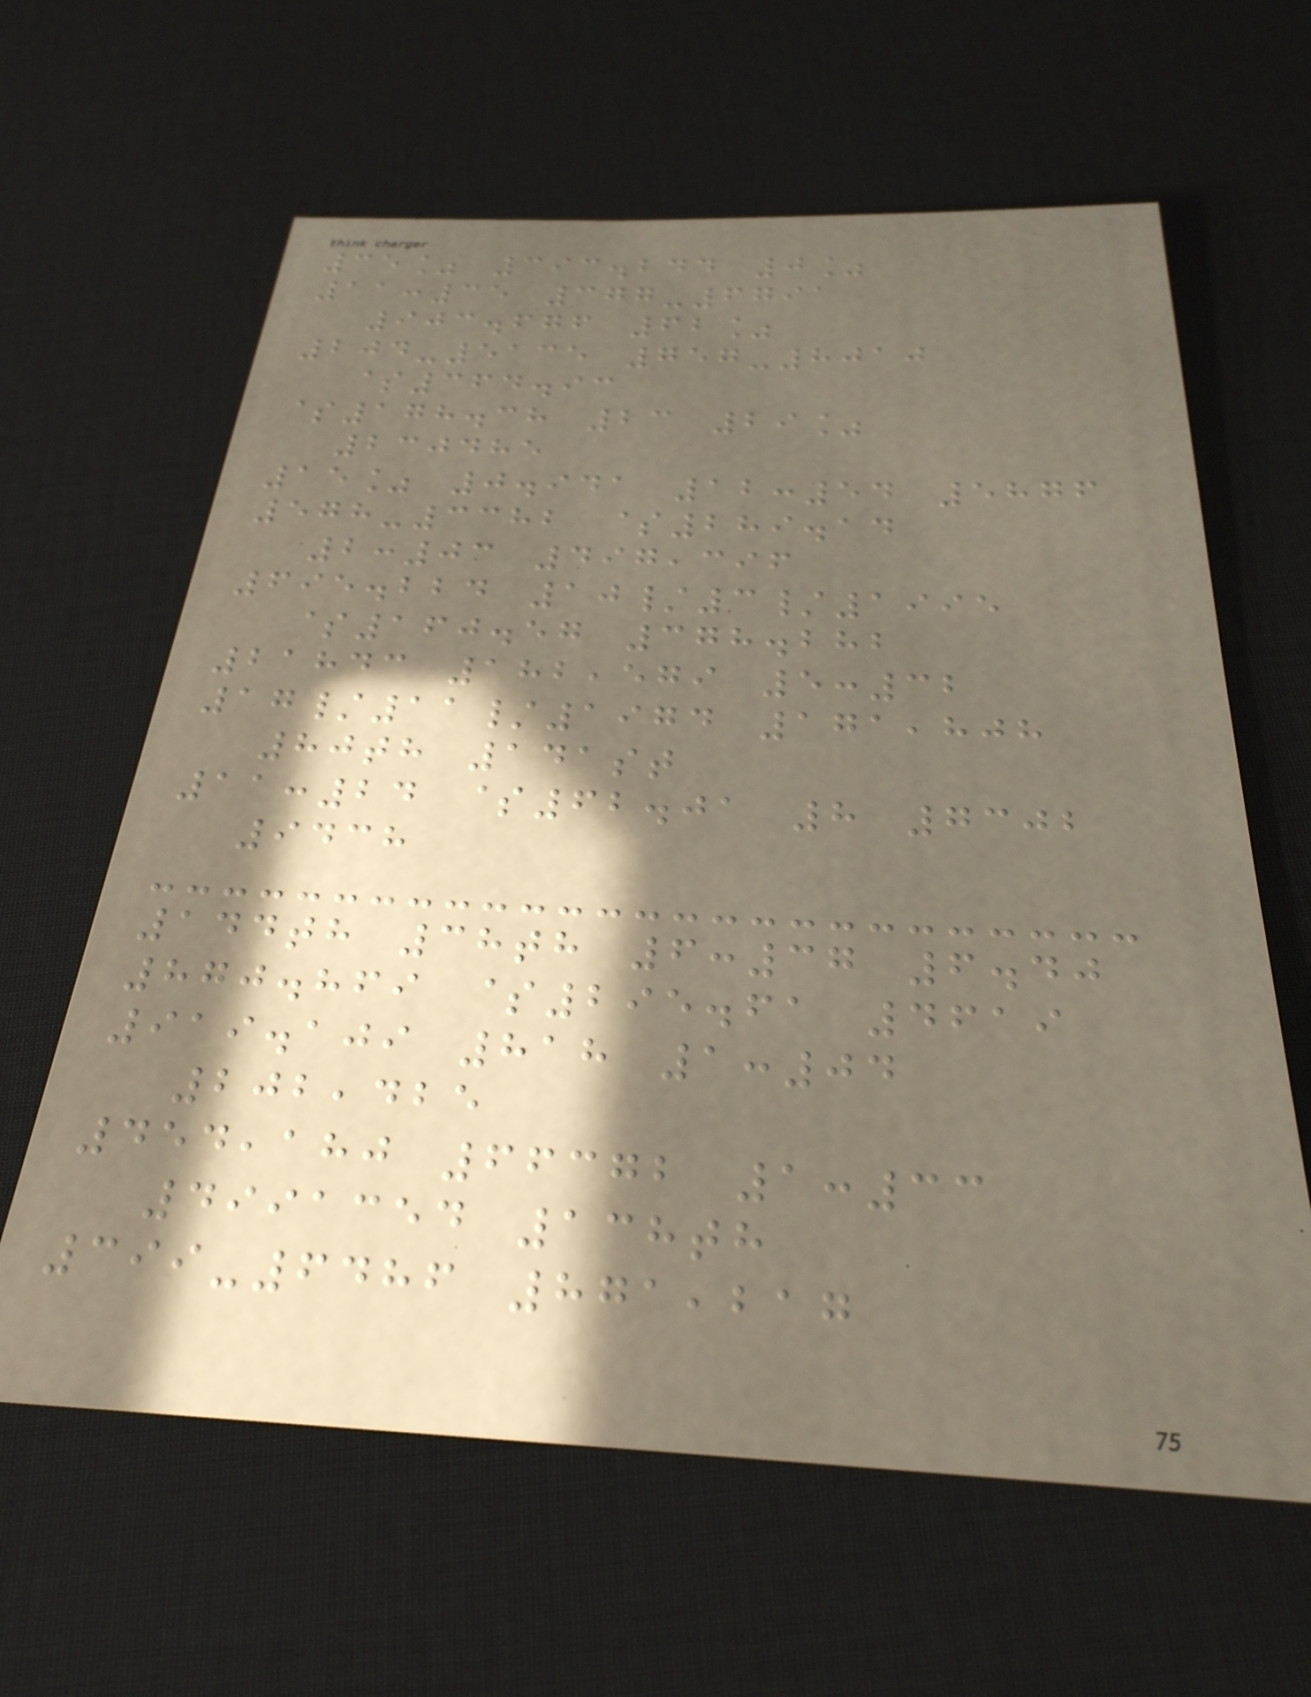35% 393.244 0%
11:35 377-6791
903.676 62%
204-5135 757-8010
$364.93
$178.38 23 29%
230485
15% 0.941 12:54 5876
578-3382 $289.14
2:03 497,396
695.224 10/3/1995
$160.57 378.282
21843 182,579 5:32
17/11/1974 171,808
80th 141st
11:24 $62.01 8 7302
9438
144th 38th 6:37 6.40
870.869 $295.61 4619
919.109 818 1:04
202,425
454,180 66372 1:33
4991354 138th
399-6486 871,217
